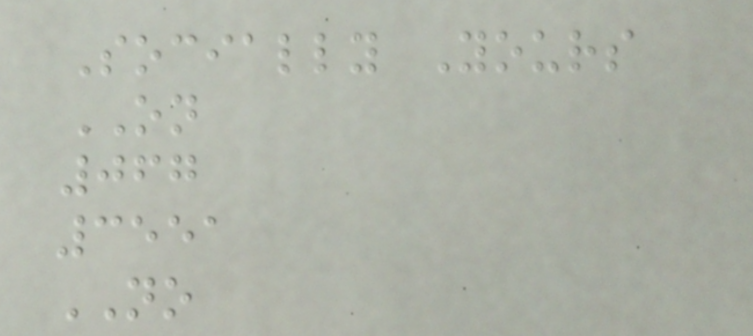Socially Yours
ON
067
3551
NO
